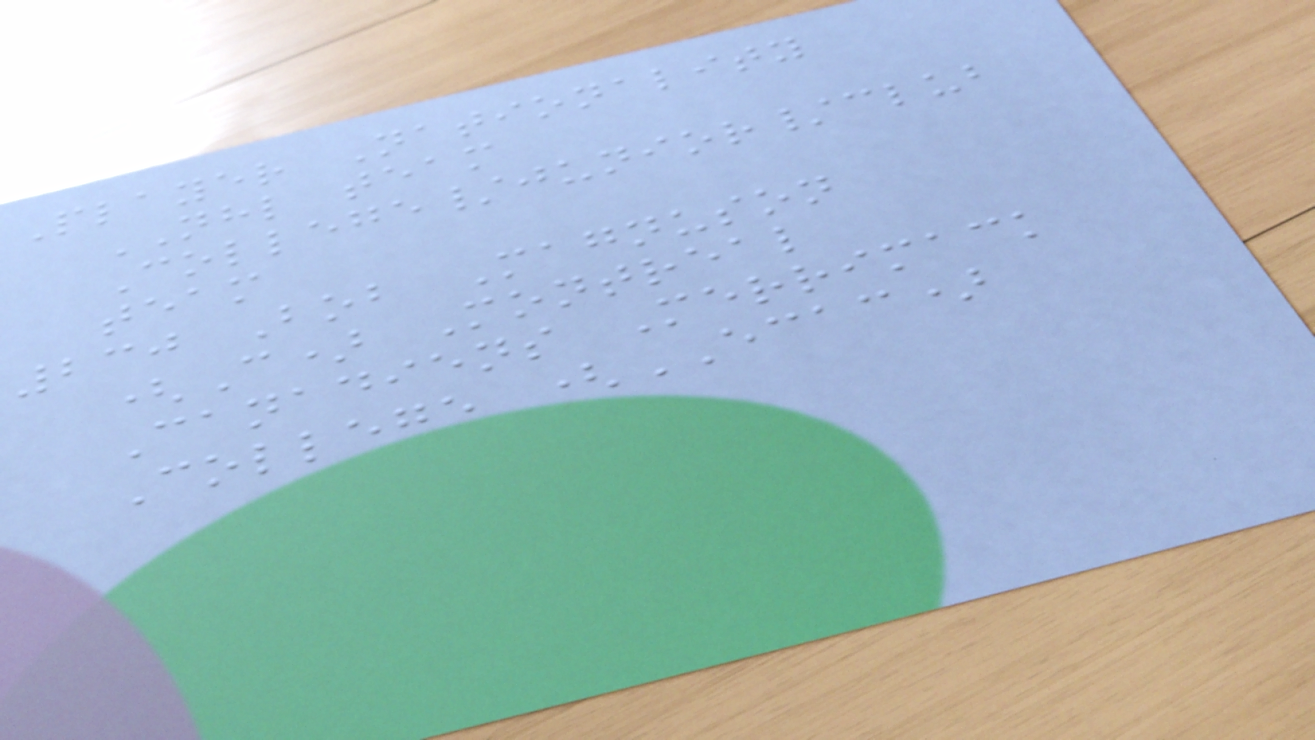Player Nationality
NHL team
College/junior/club
team
230 Bob Magnuson
(C) Montreal
Canadiens Merrimack
College (ECAC)
